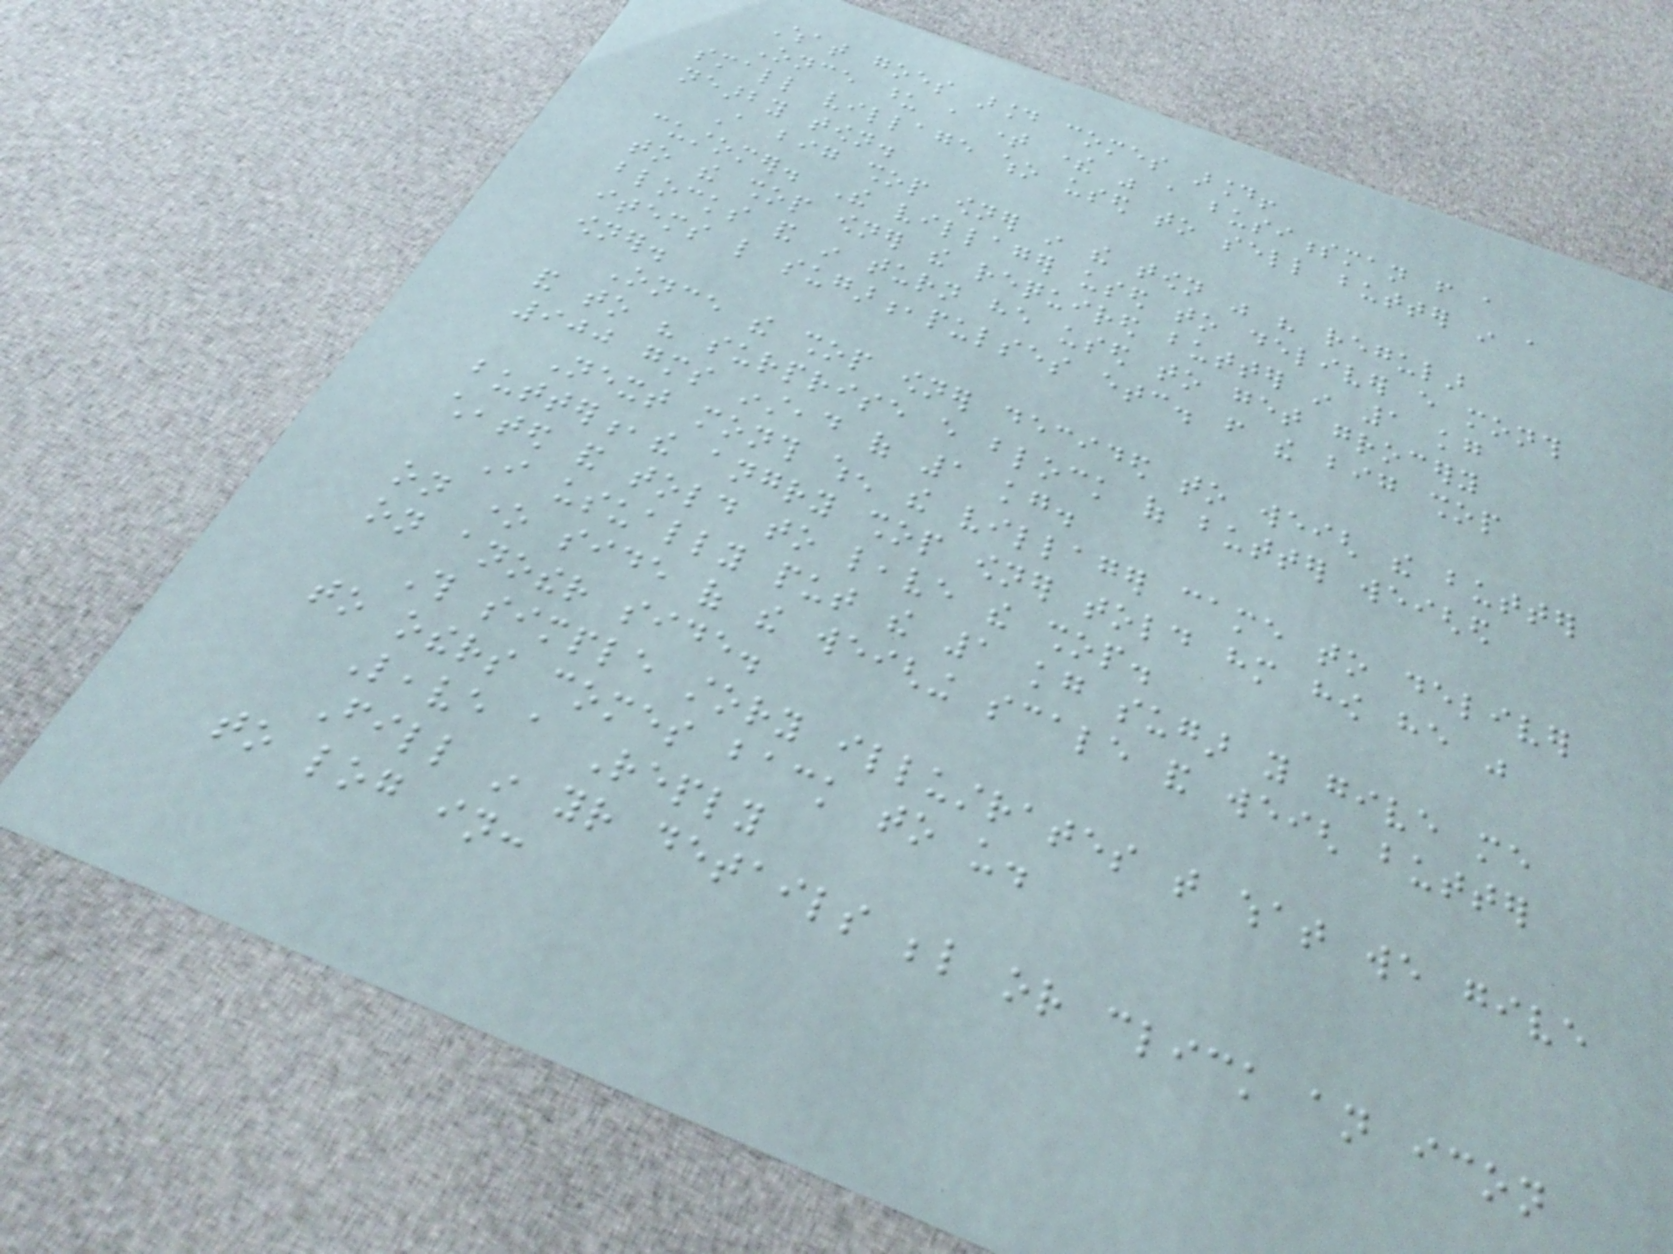What goes around comes around!
Once upon a time there was a businessman from a
small village who used to sell butter in a
nearby town.
A big shop owner in the town was his regular
customer. The villager used to deliver every month
to the shop owner the required butter in 1 kg
blocks and in turn he used to get grocery
items like sugar,pulses etc. from the big shop
owner.
Once the shop owner decided to weigh the butter
and to his surprise every block of butter weighed
900 gms instead of 1 kg.
Next month when the villager came to deliver
butter,the angry shop owner told him how he was
cheated and told to leave the shop.
I usually put the 1 kg sugar you give me
on one side of the weighing scale and weigh butter
on another side.
This simple story illustrates that what we give
to others comes back to us.
Leave a Reply
Fill in your details below or click an icon
to log in:
